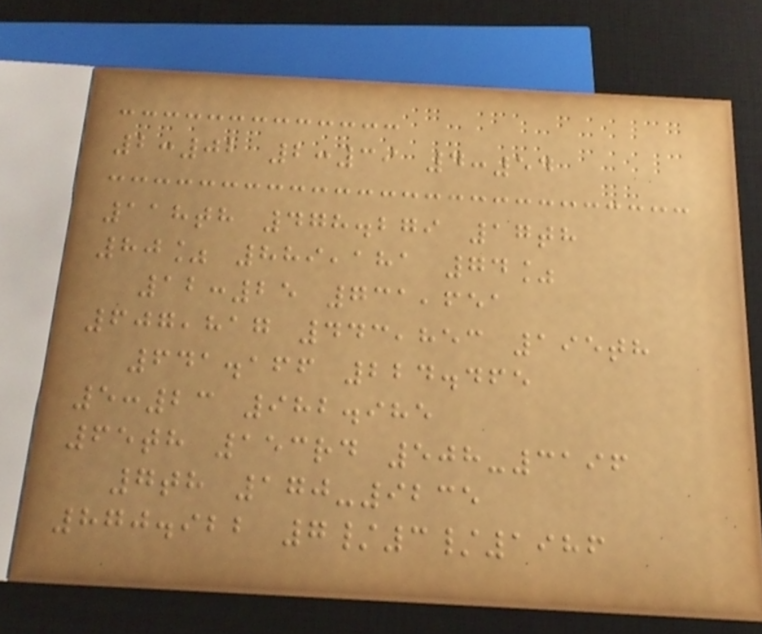2:02 2:39 4:54
118th 478.279 17th
80% 889,181 74%
12:25 731,651
607,817 443,853 195th
641.166 224.465
5:23 982.985
65th 153rd 508-3196
7th 170-9235
870.922 7/3/1986
